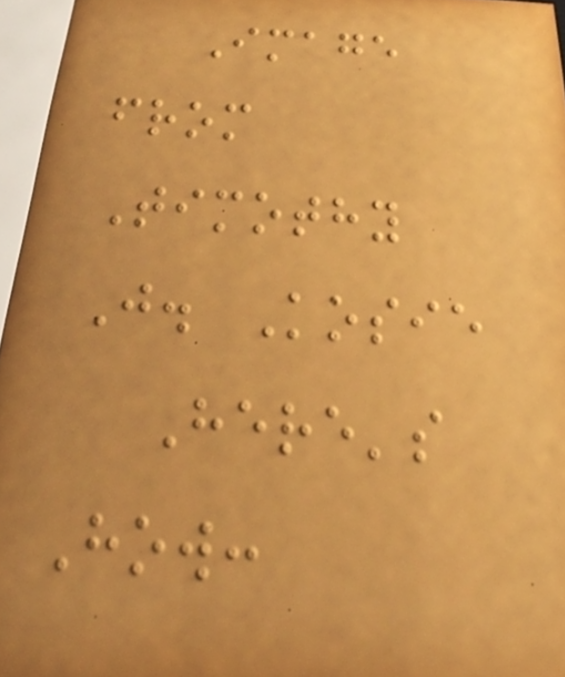Image
from
Timothy
J. Kosie
Here's
How:
